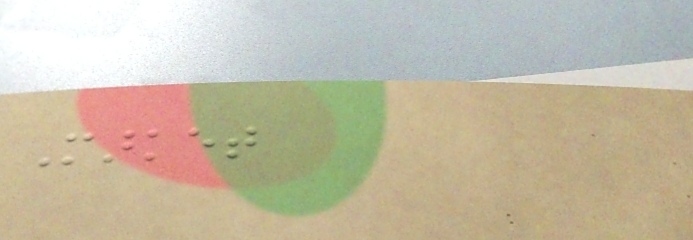Market
